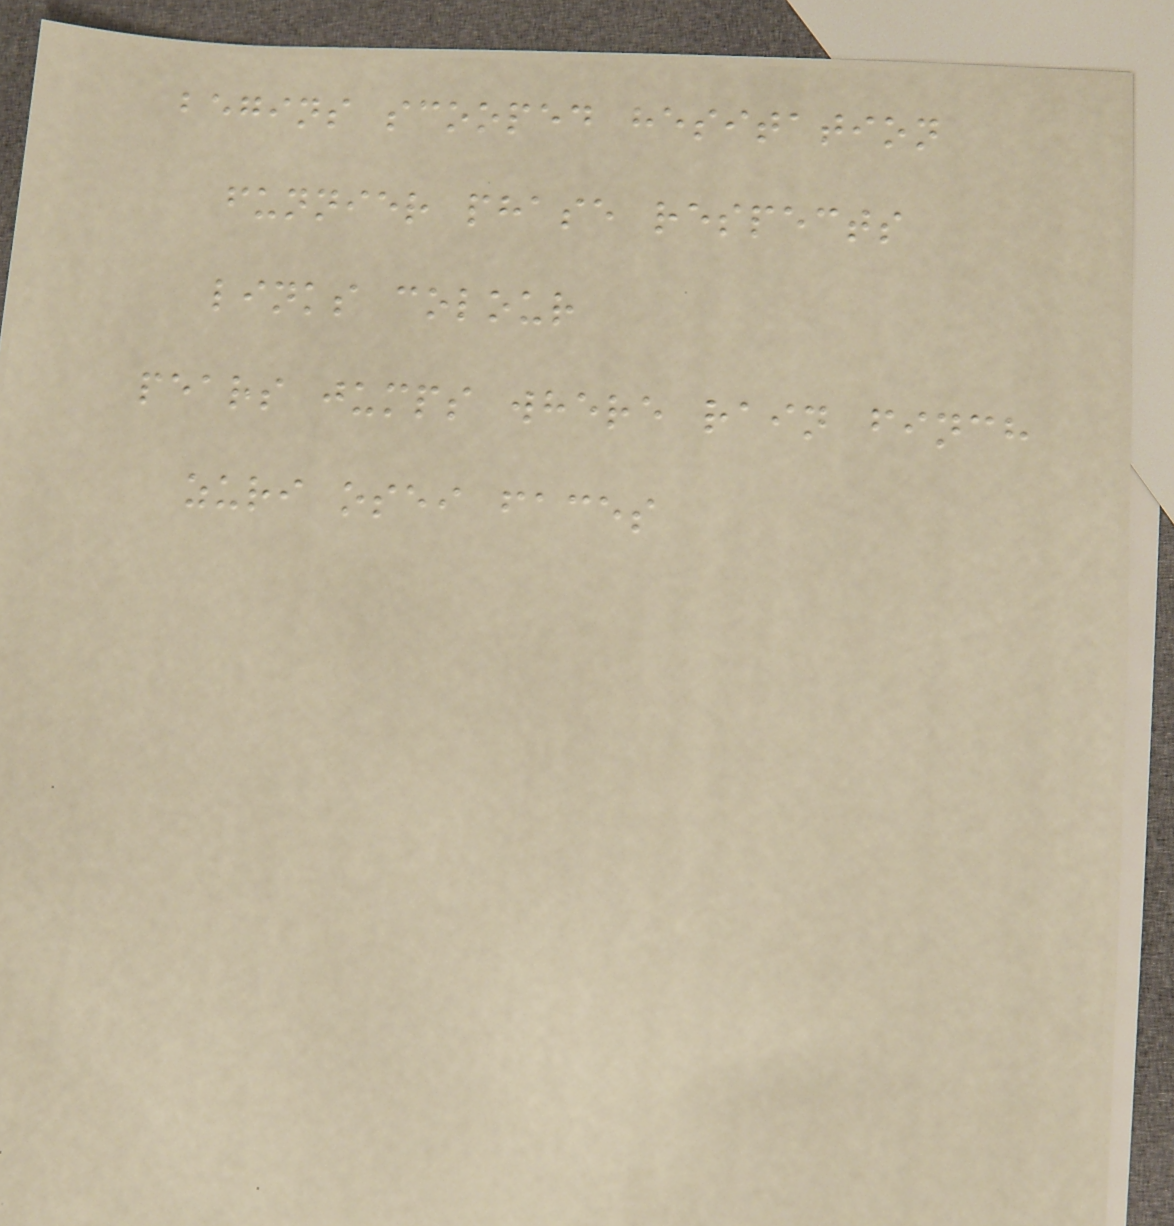begins scooped hesitation
funnier phase respects
links colour
pears jumps where rain finch
zuri osei faces
